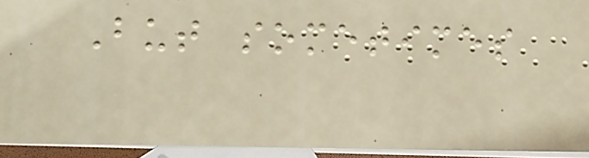But sometimes
